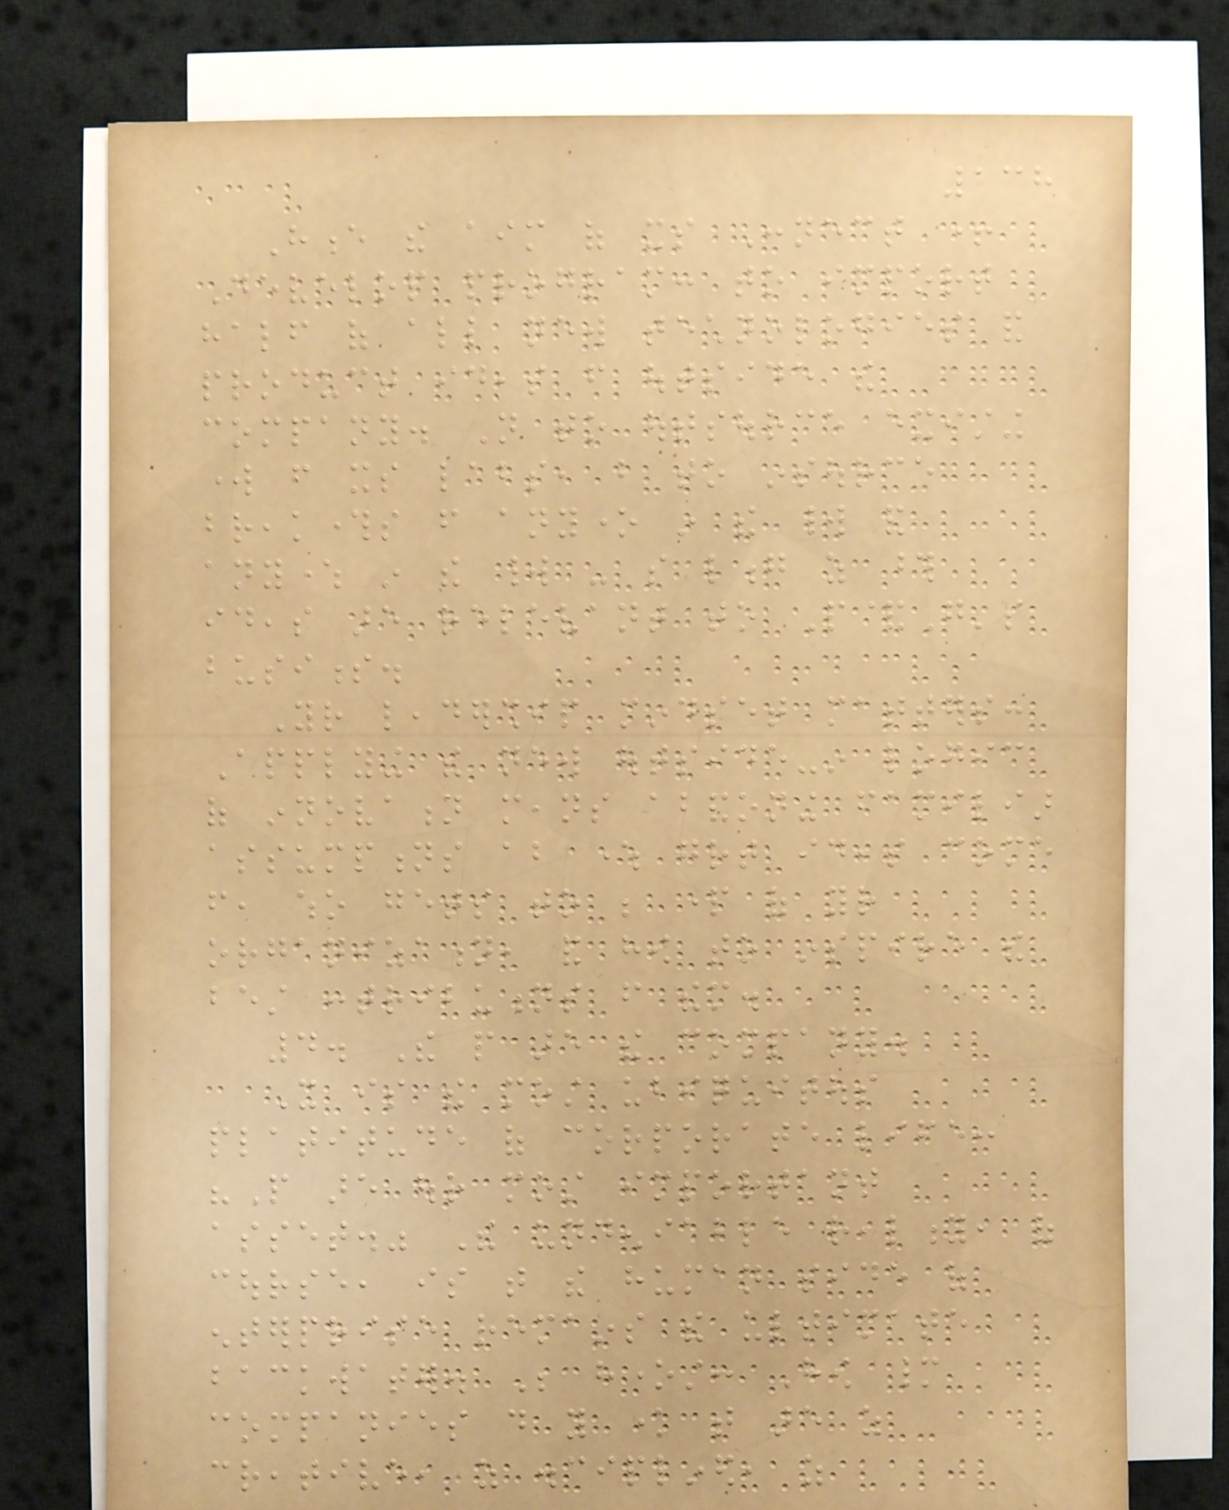138
Hence the aim of its Connect +
Develop program: to import
half of all new technologies and
product ideas from outside the
company. Not to outsource existing
work from its labs, but to insource
breakthroughs from anyone in the world and
anywhere in the world - so long as those
ideas are relevant to P&G's
business.
Your leadership mindset matters:
Applying the new outside-in logic
of innovation means abandoning familiar
assumptions about where great ideas come
from, who gets to be part of your
organization, and how to inspire the
best contributions from them.
4. The people are the company.
It is the most ubiquitous
platitude of corporate life:
"People are our most important
asset." The undeniable reality, of
course, is that the human side of
enterprise remains the ultimate
backwater. Be honest: How many
companies do you know that are as
creative, as disciplined, as
